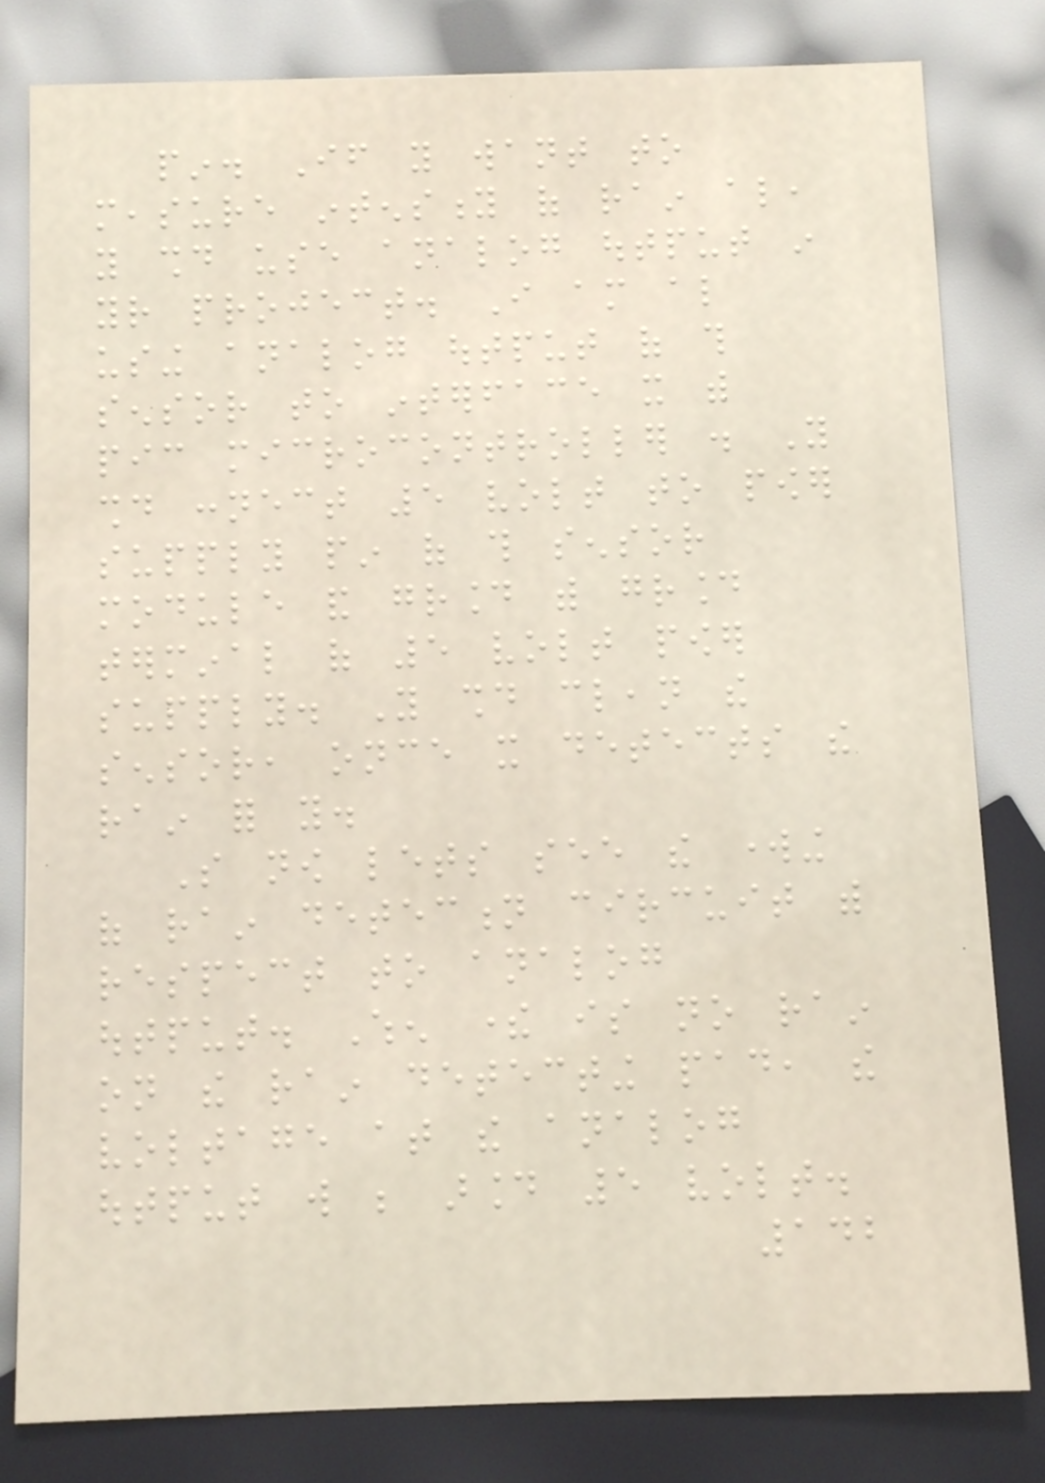pin. If you want to
measure intensity of rain also,
you should use analog output in
your project. I am also
using analog output of this
sensor to interface it with
pic microcontroller . You
should connect 5 volt to power
supply pin of this sensor
module and ground with ground
terminal of 5 volt power
supply. You should clean the
sensor, once it detects the
rain for you.
So now lets see the working
of rain detection circuit with
respect to analog
output. When there is no rain
on the rain detecting pad, the
voltage at the analog
output will be around 5 volt.
142
